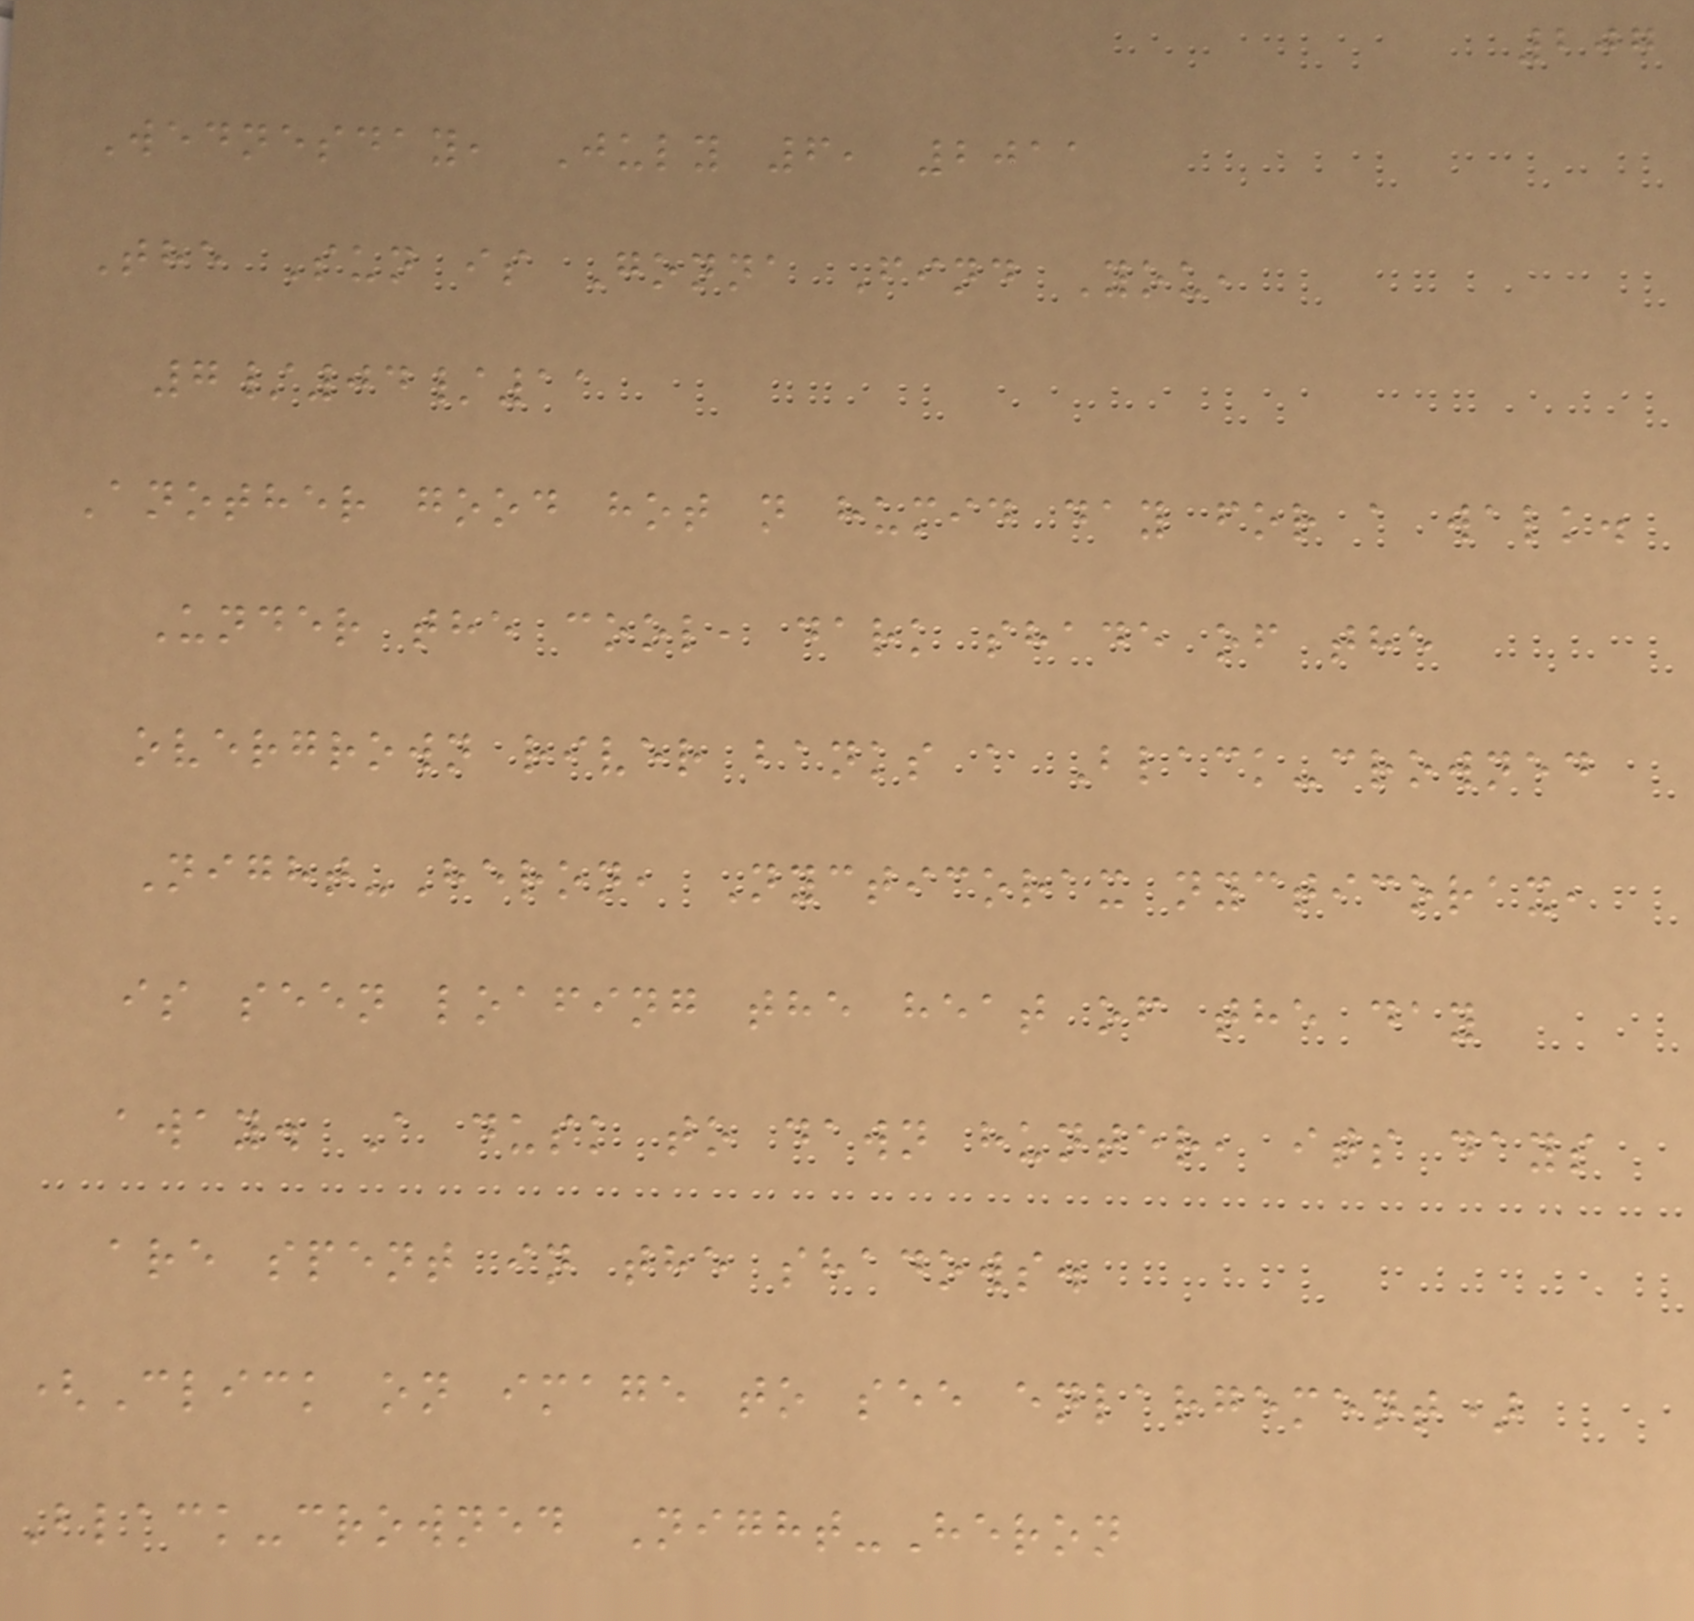207
Wednesday, July 6, 2011
The Sun is Gonna Find You,
7/04/11
Another good hot n humid day for a walk.
Under the cool, dark shade of the
overgrown river banks a Black-crowned
Night-Heron, Nycticorax nycticorax,
is seen loafing the heat of the day
away. A dusk to dawn hunter, its days
are spent in the shadows.
(Click on image to see enlargement)
Black-crowned Night-Heron
